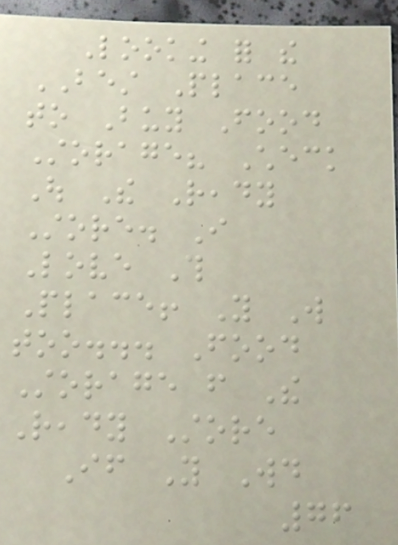Looking for the
BEST Place
to Buy Food
Storage? Check
Out The Ready
Store. I
Love This
Place! You Will
too... Food
Storage from The
Ready Store
If You Would
76
